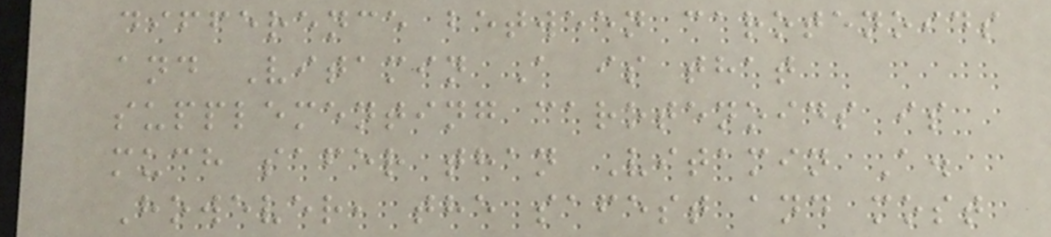difference between carotenoids
and Vitamin A is that
supplementing carotenoids is
much safer than Vitamin A.
However, the safest and most
